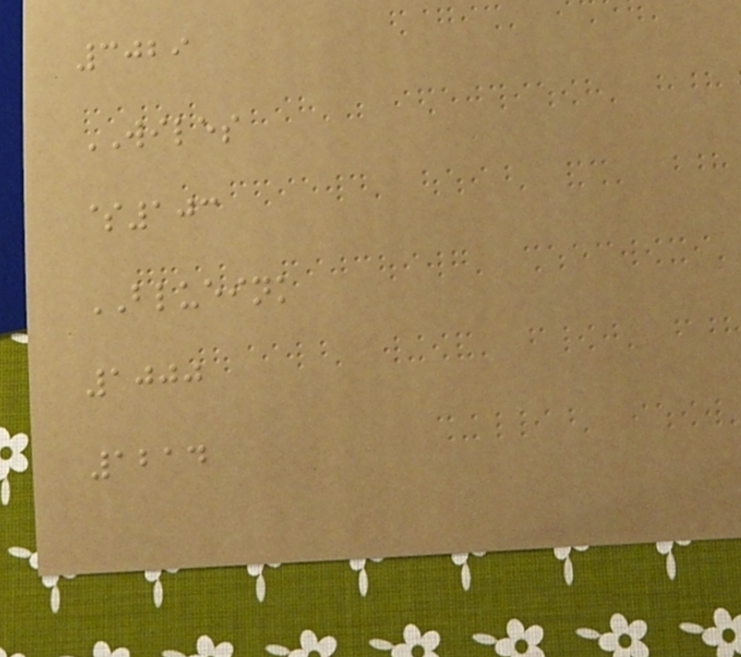3029
WILES
$103
BLUEINK
1000
1214
